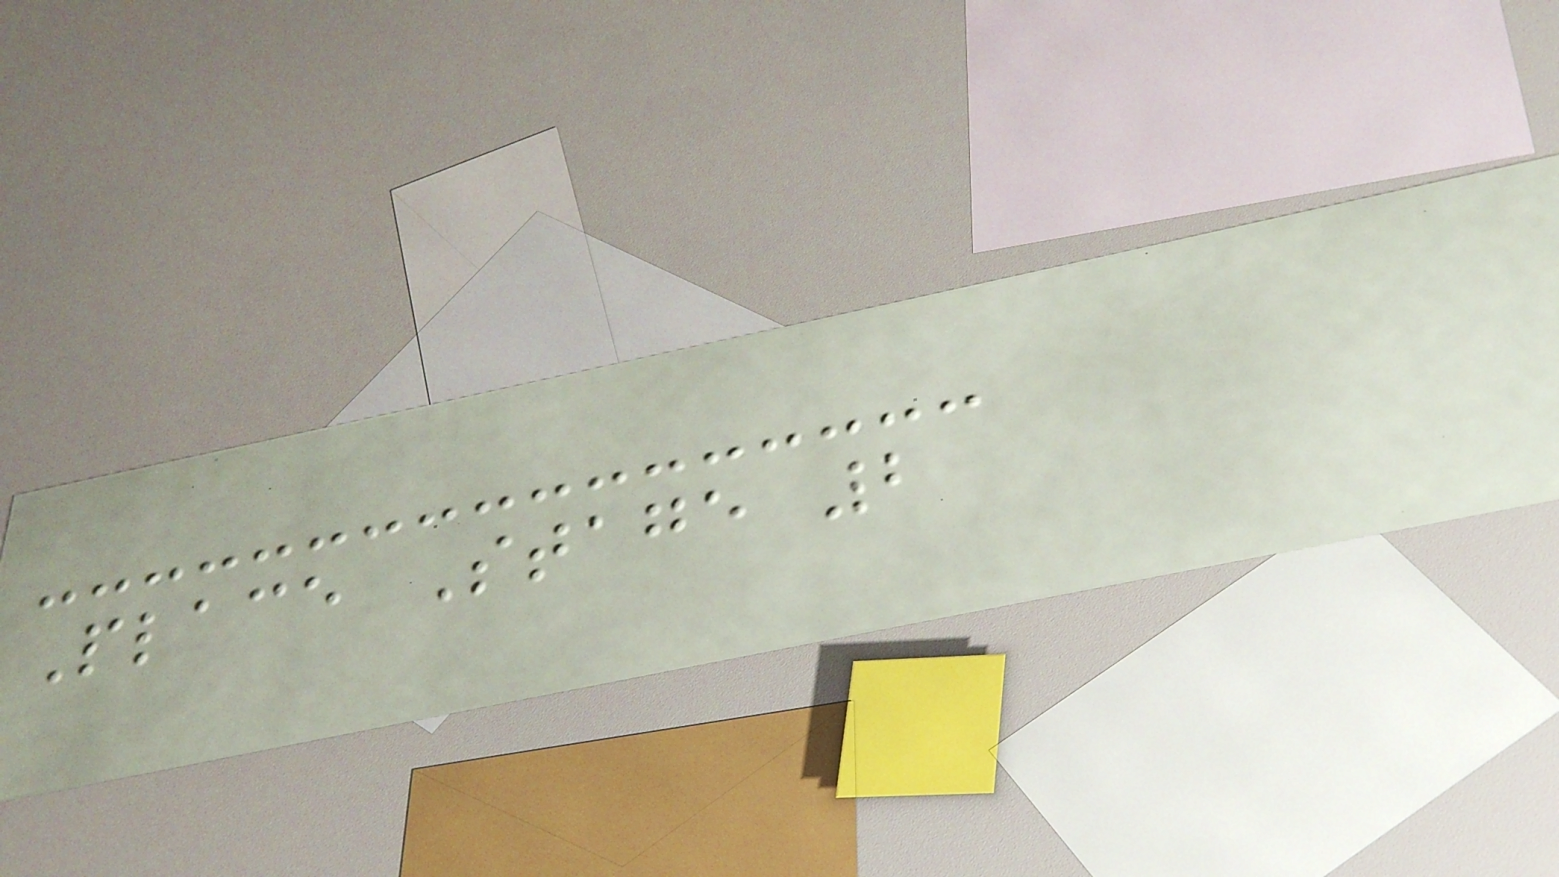Place Stage 2
